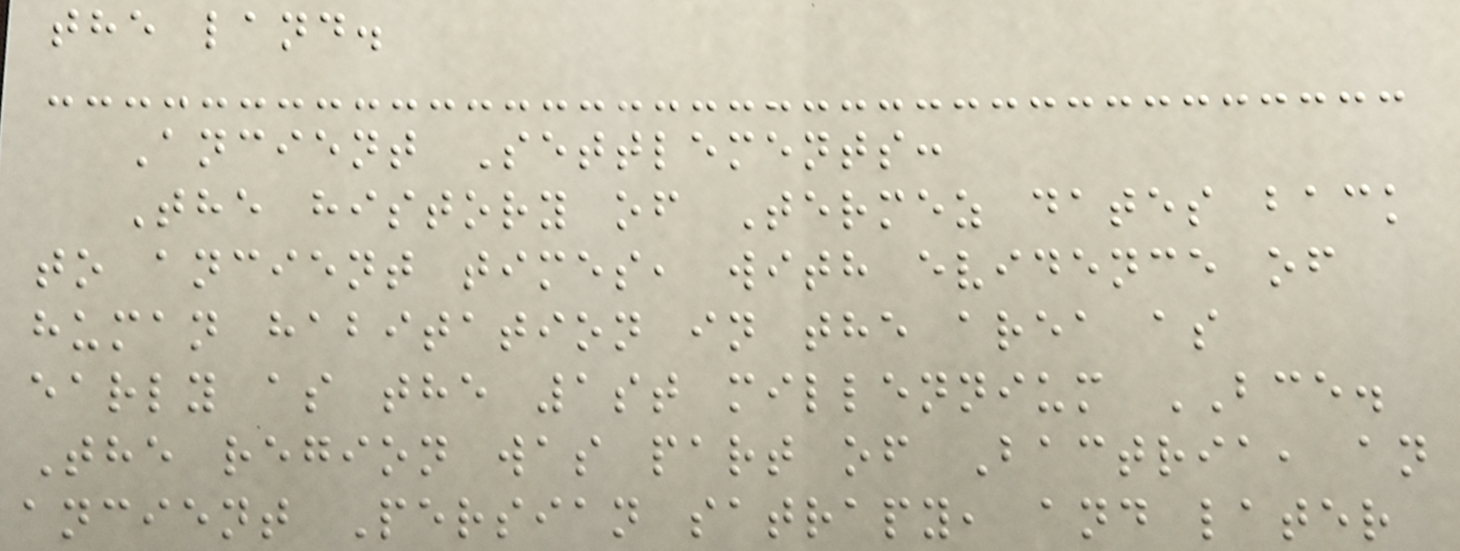the land.
Ancient Settlements:
The history of Termez dates back
to ancient times, with evidence of
human habitation in the area as
early as the 1st millennium BCE.
The region was part of Bactria, an
ancient Persian satrapy, and later
